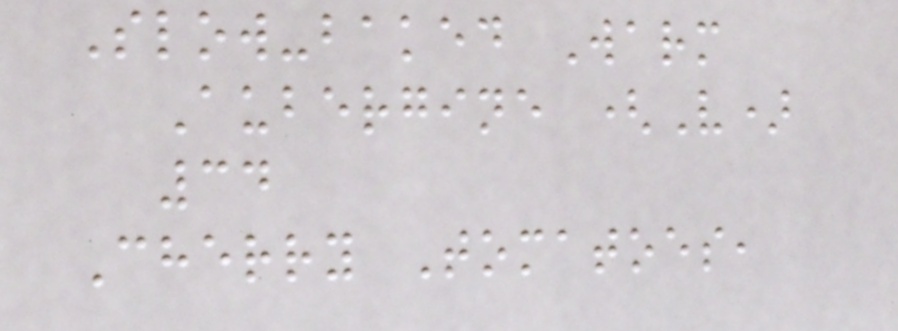Slow-baked Warm
Aubergine (V)
34
Cherry Tomatoes,
